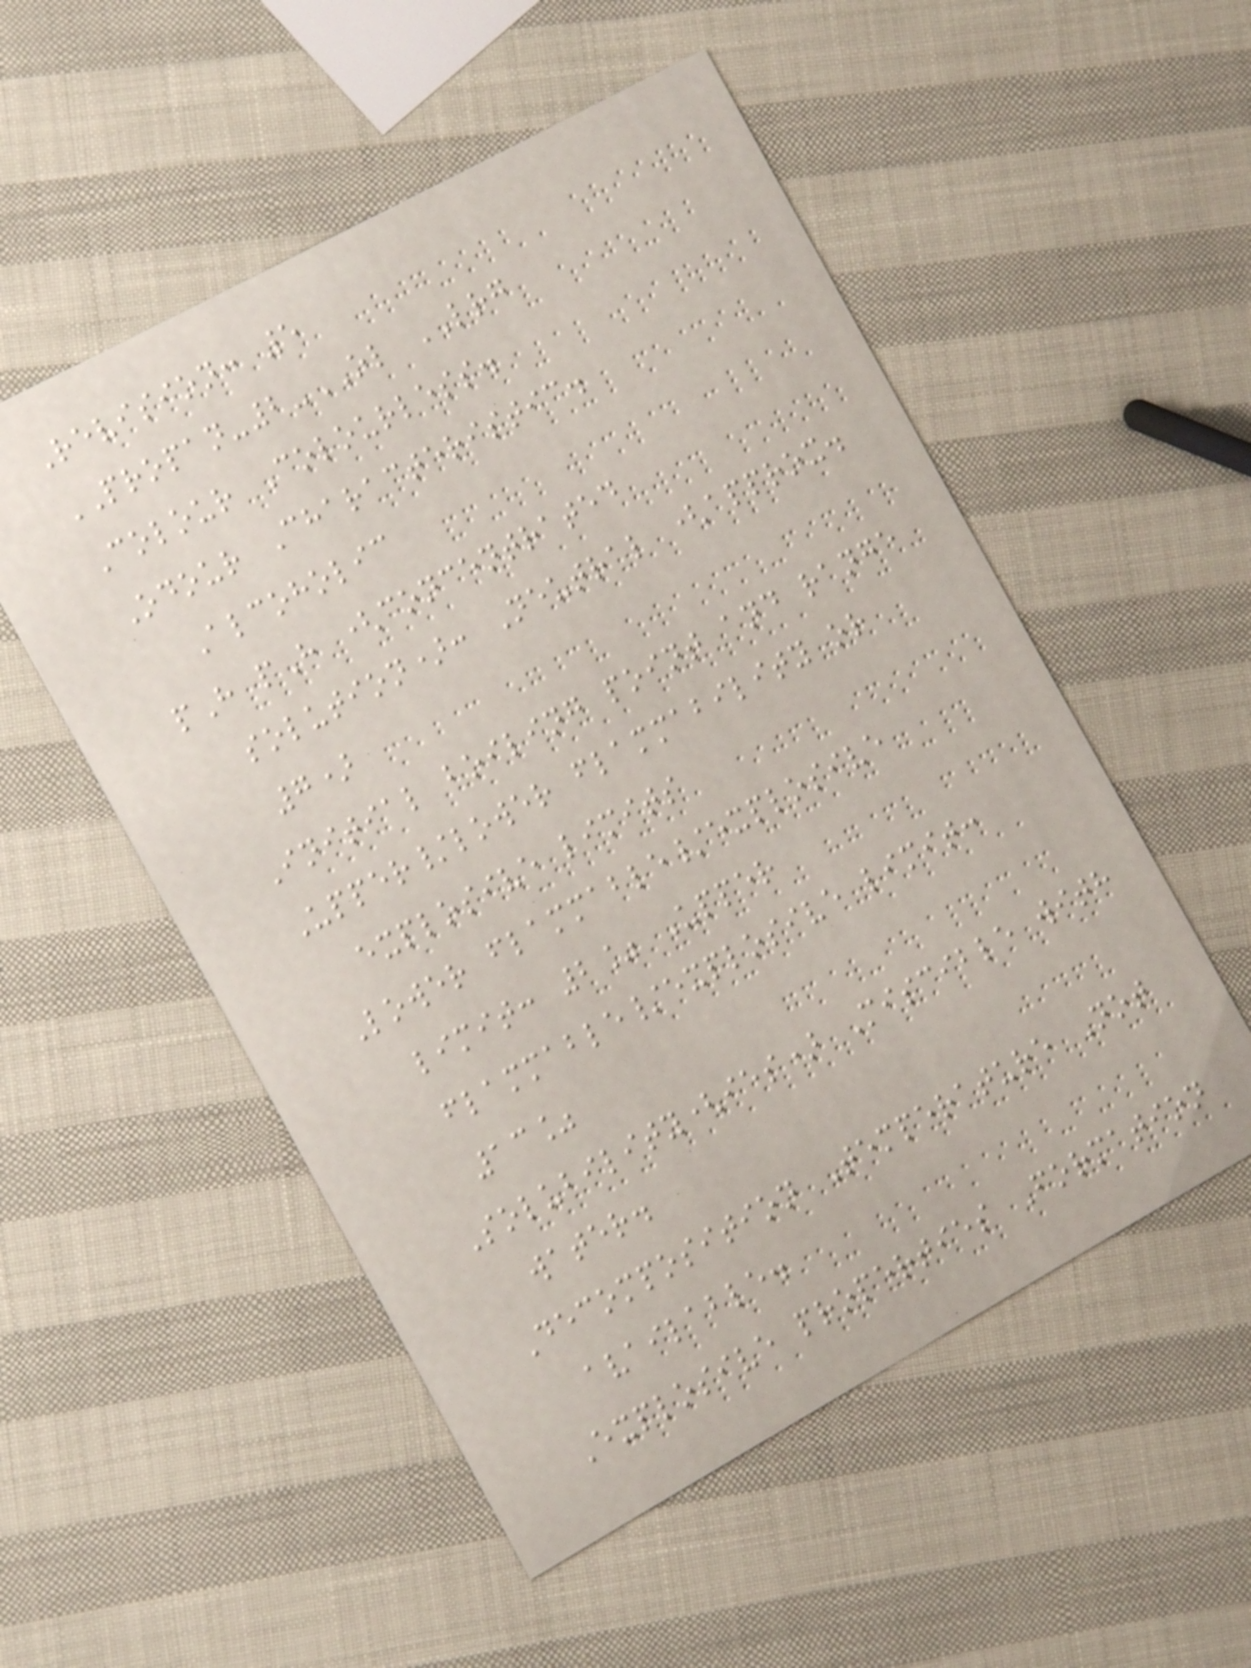Revision: 5
PROPAN-2-OL LRG
Colour Colourless.
Odour Characteristic.
Alcoholic
pH pH (concentrated
solution): Neutral (approx.
7)
Initial boiling point and range
Upper/lower flammability or
explosive limits
Lower flammable/explosive
limit: 2% Upper
flammable/explosive limit:
13%
Solubility(ies) Miscible with
water.
Decomposition Temperature Not
available.
Explosive properties Formation
